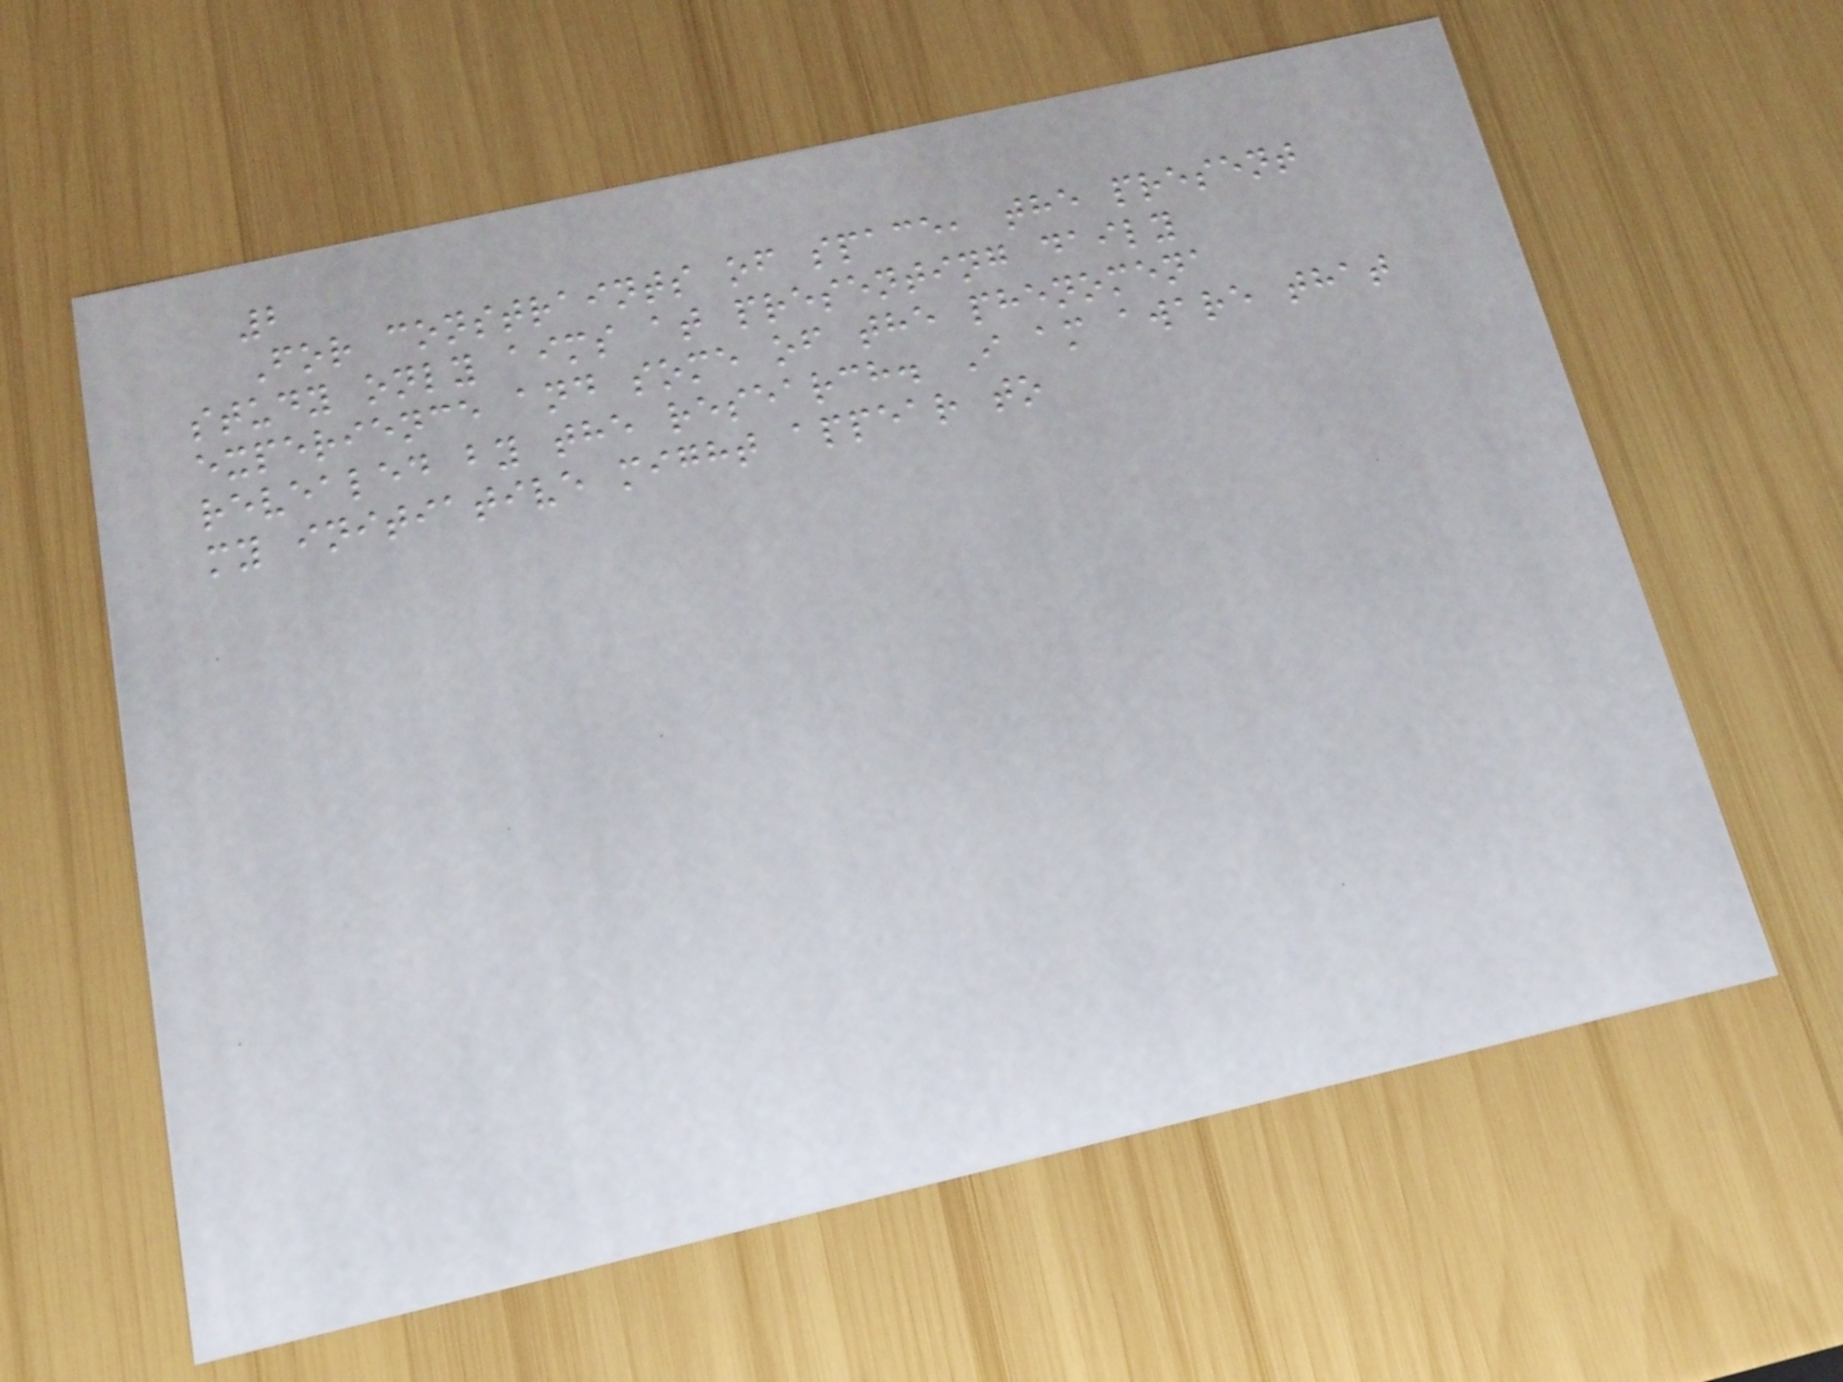2
For constraints of space, the present
study only aims at presenting daily
experience and some of the phenomena
revealed by the research. I am aware that
my initiative might appear to
